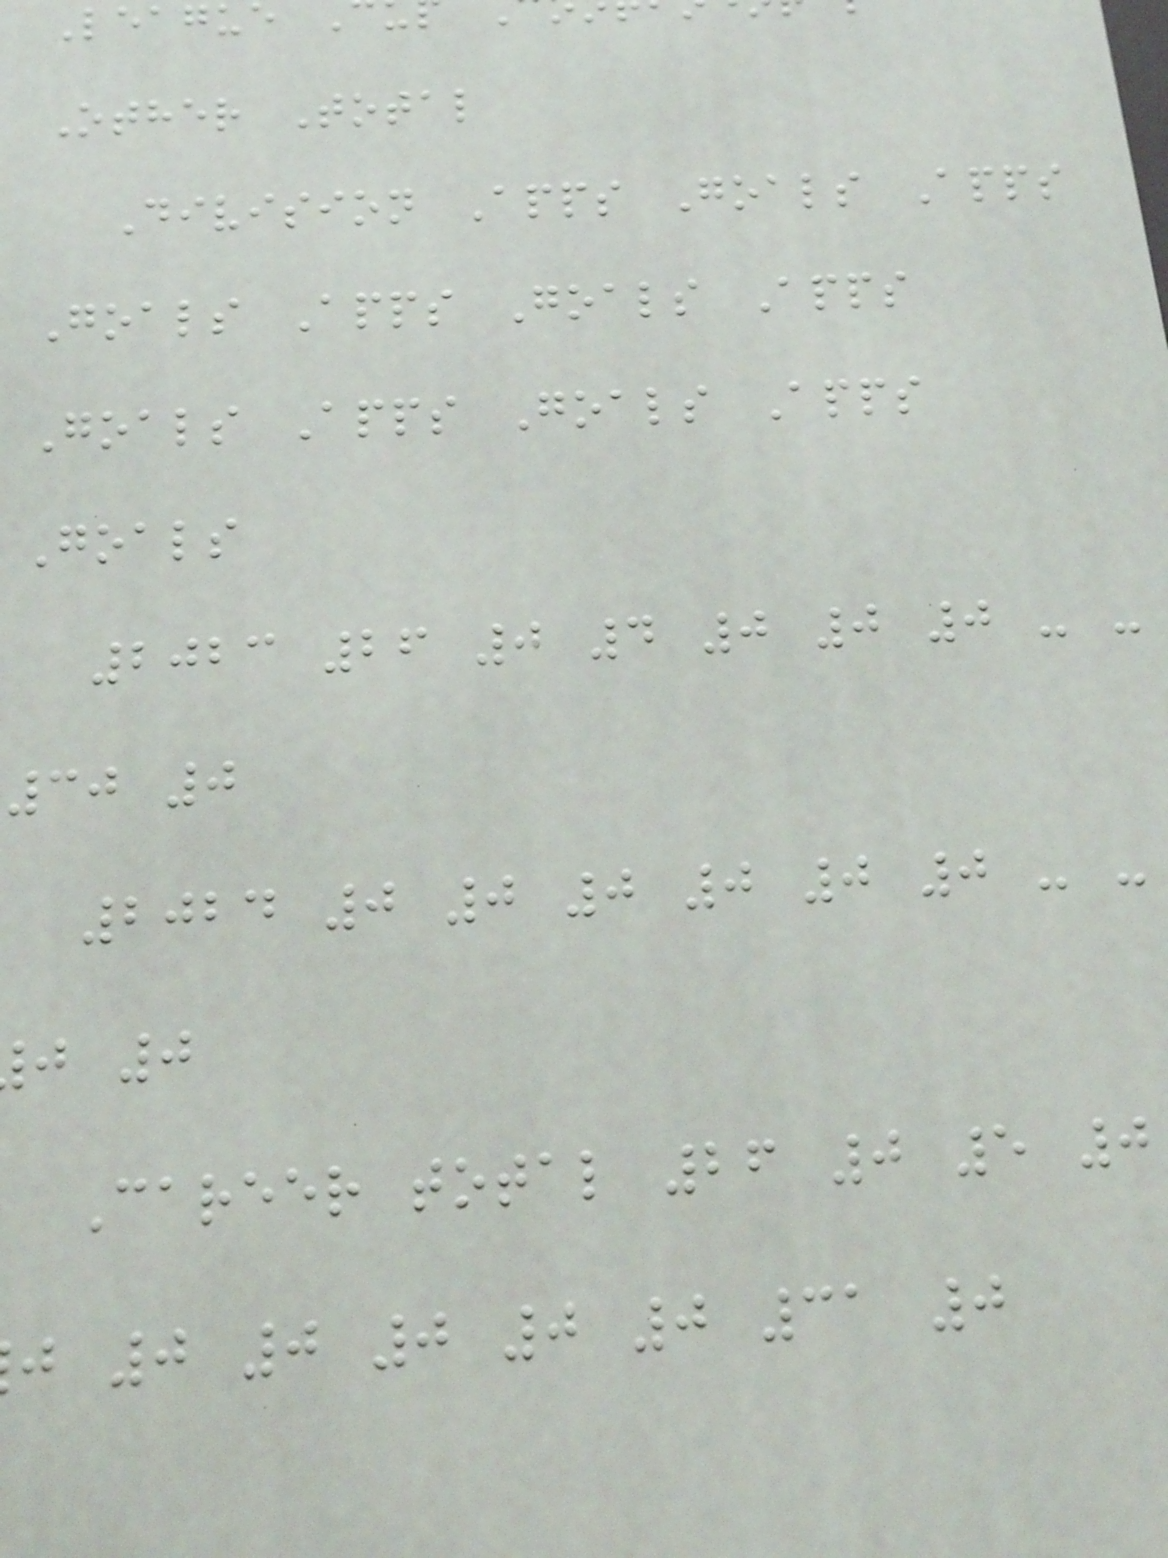League
Other Total
Division Apps Goals Apps
Goals Apps Goals Apps
Goals Apps Goals Apps
Goals
2023 26 0 4 0 0 0 - -
30 0
2024 0 0 0 0 0 0 - -
j 0
Career total 26 0 5 0
j 0 0 0 0 0 31 0
